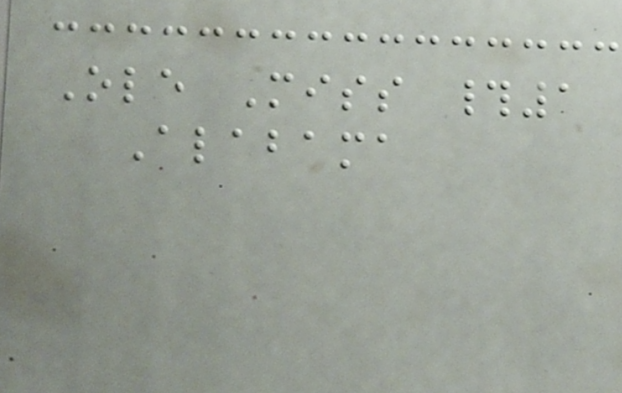Ole Miss #1
Alabama
